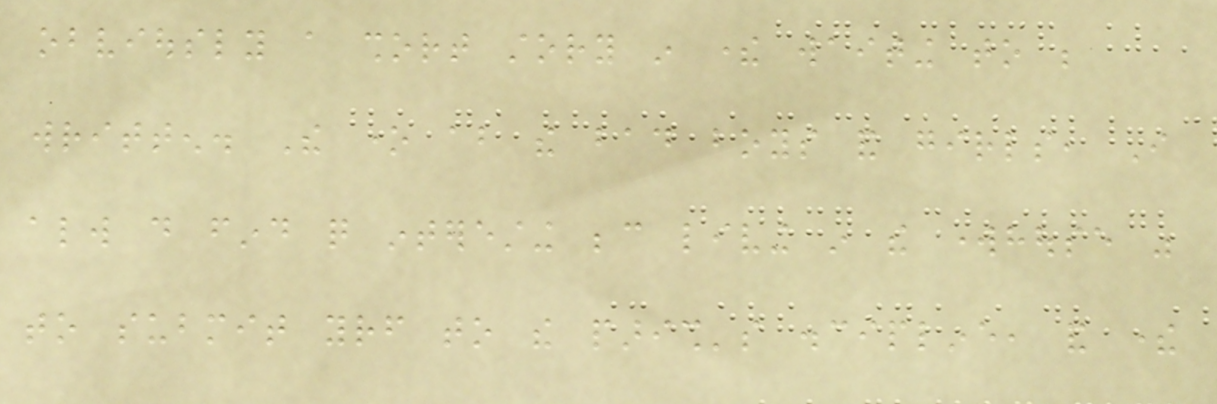obviously a short story in there waiting to be
written. The one about the bad boys and girls, I
always do find quite interesting because living in the workhouse was
to submit yourself to the parish's discipline, and there
